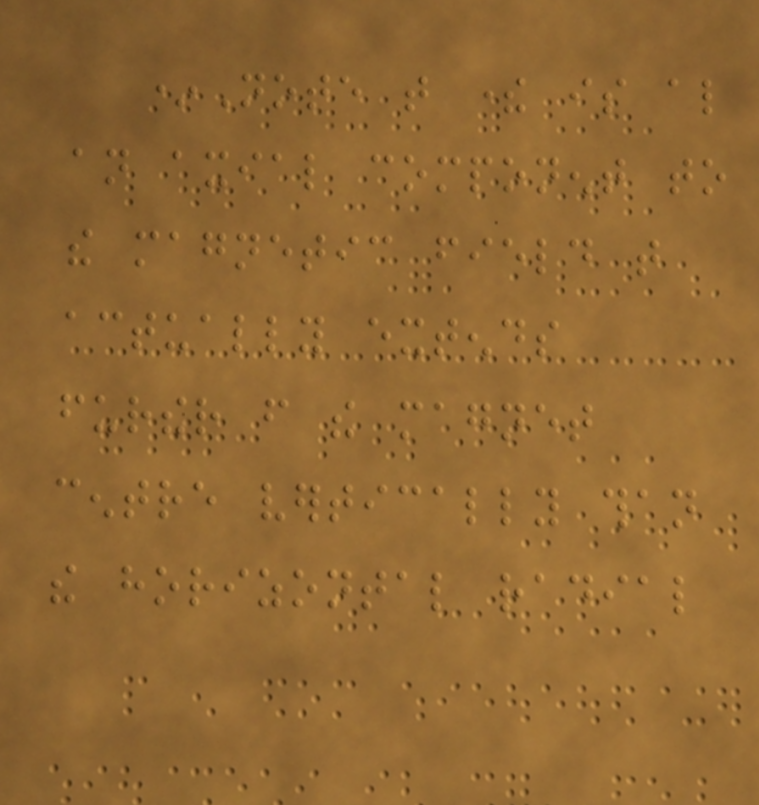*Note that there is also
an axial component to
the magnetic field that
actually extends
further from the magnet
centre vertically than
the horizontal radial
